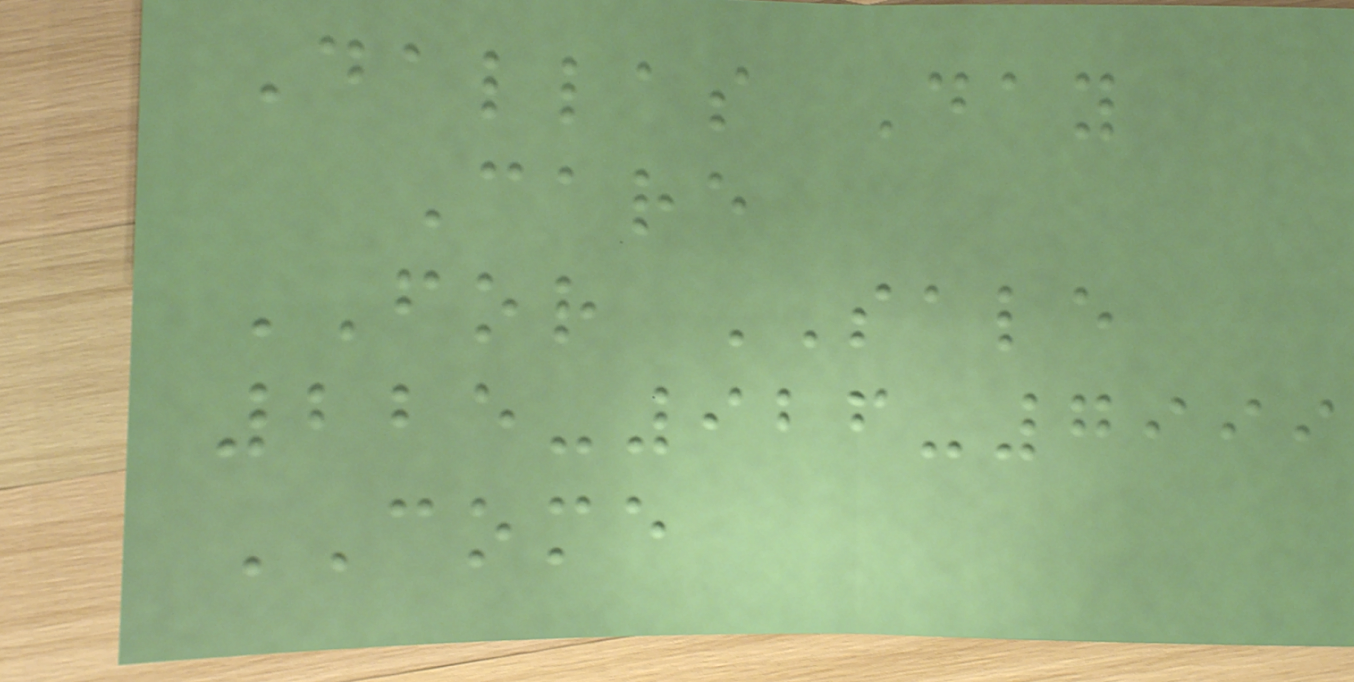Dallas Day
Care
FOR SALE
225-926-7999
COME
